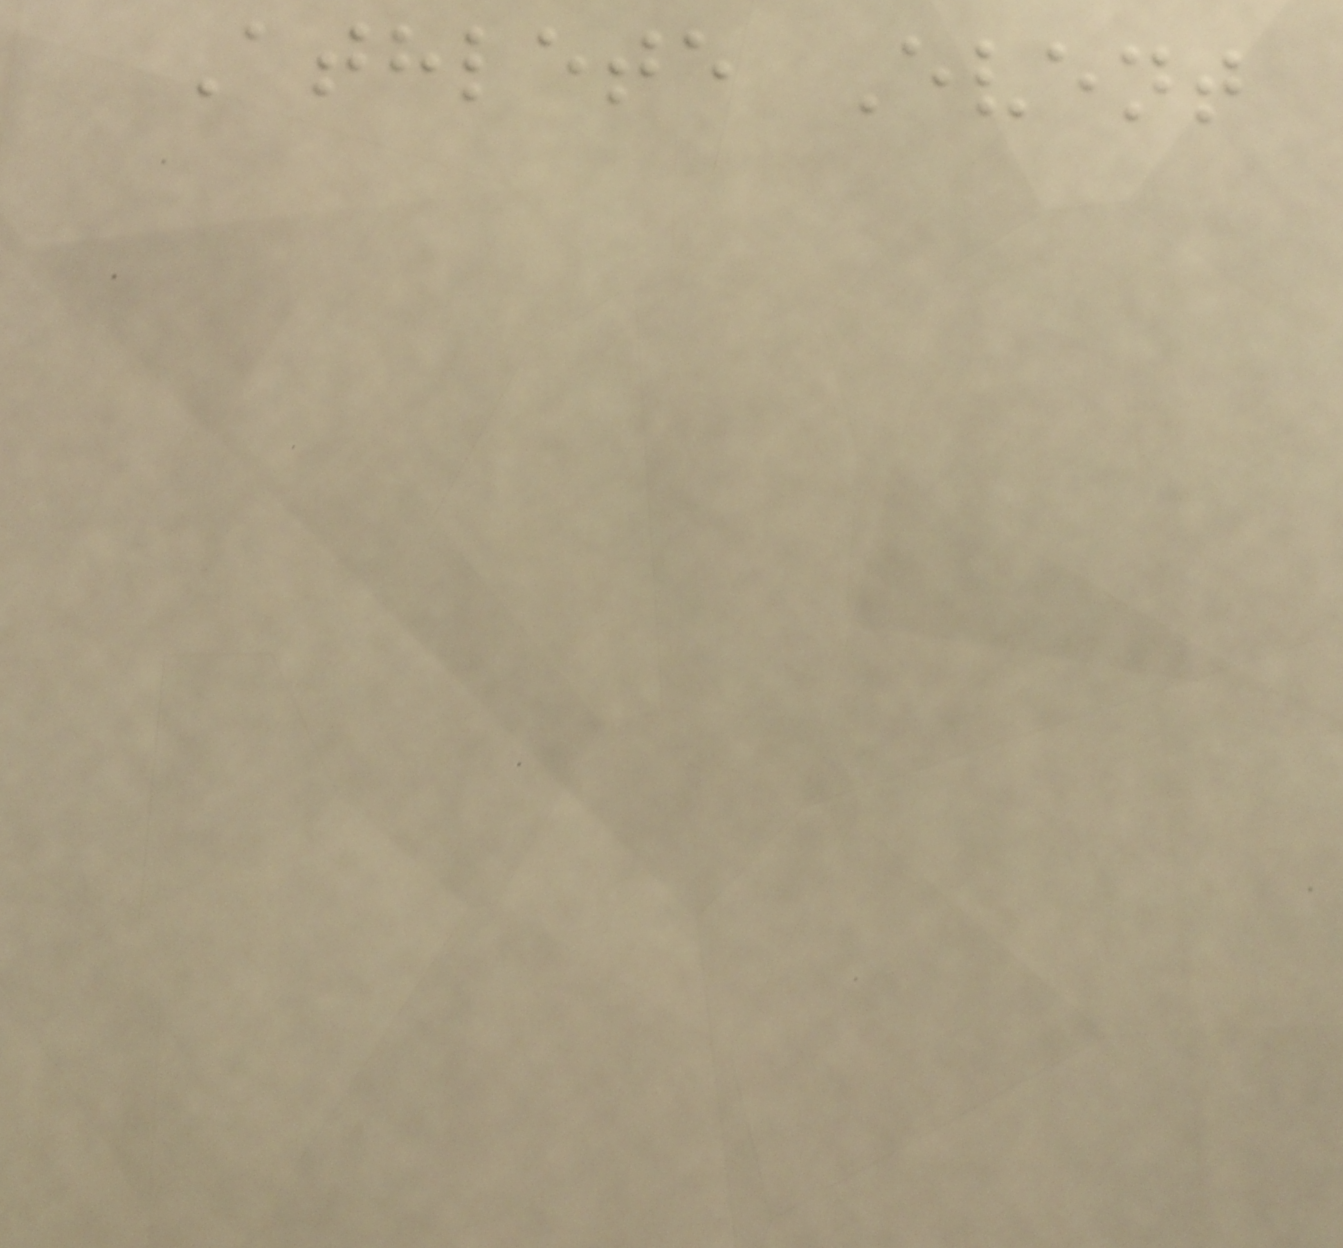Athlete Event
